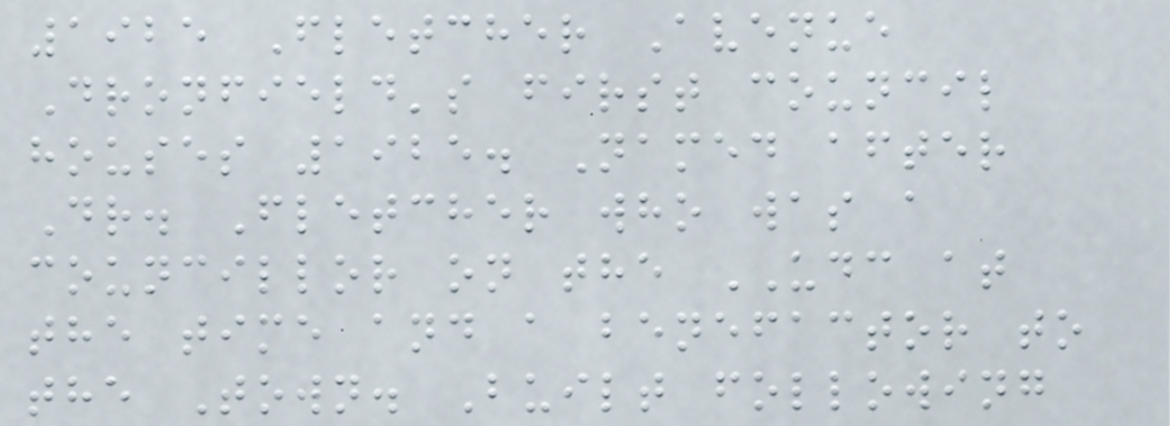1925 Fletcher Avenue
Dronfield's first council
houses 1925. Named after
Dr. Fletcher who was a
councillor on the UDC at
the time and a benefactor to
the Town. Built following
